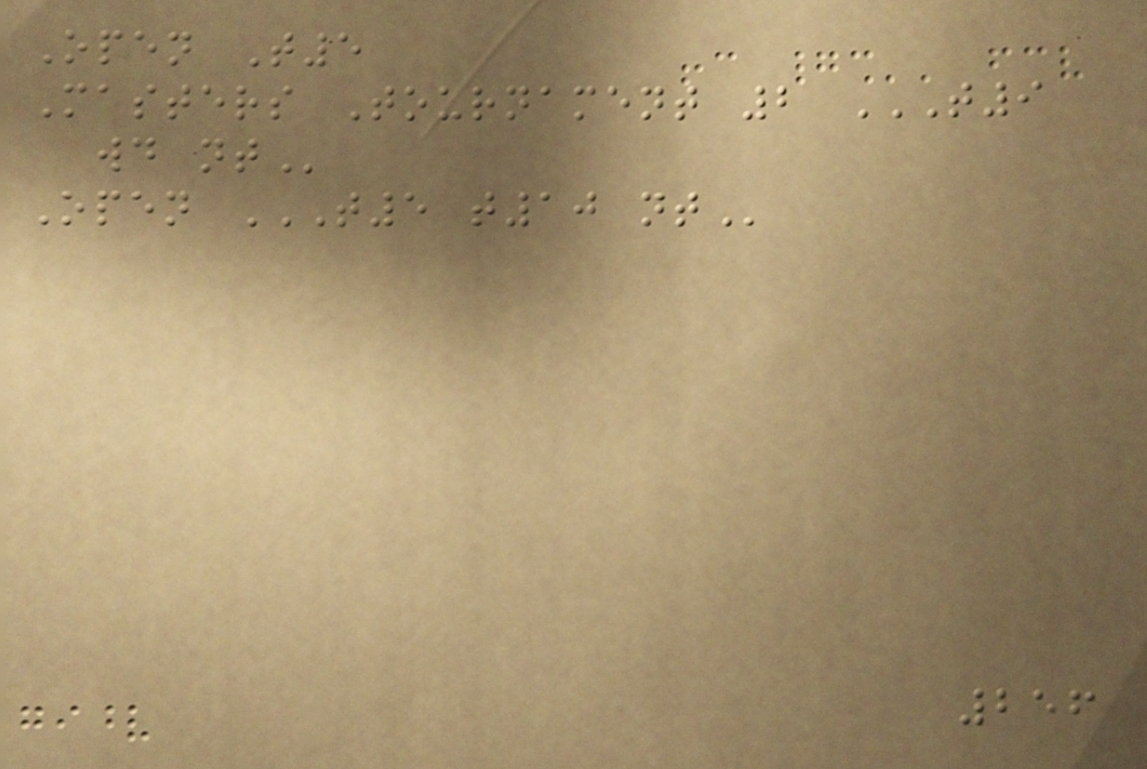Open T5
Masters Tournament 2 T9
WD NT
Open T5 T10 NT
256
